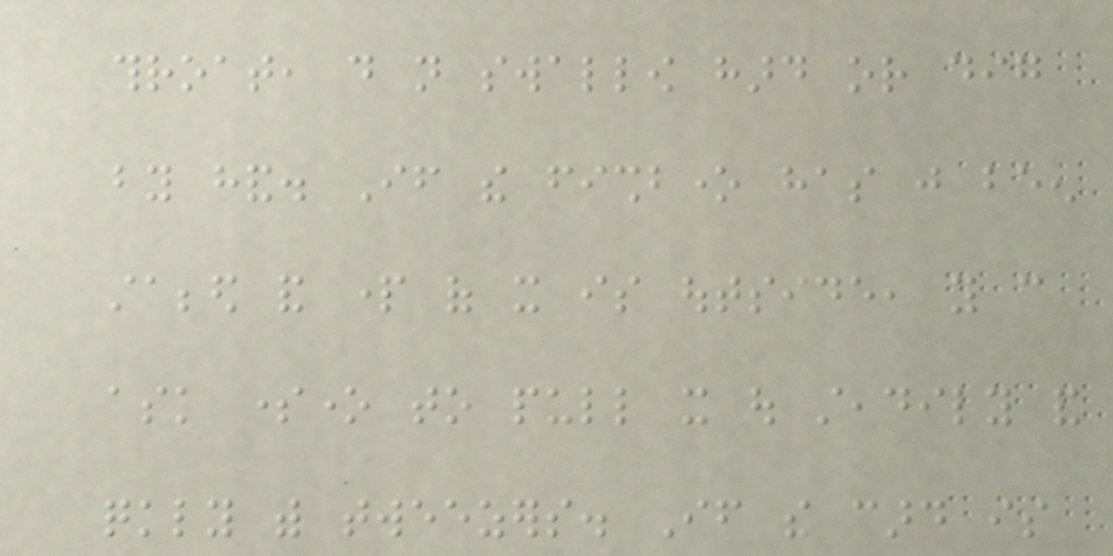throat, do not swallow hard or dig
by hand. If the fishbone has just been
stabbed and part of it is outside, you can
ask someone to pull it out steadily and
quickly with tweezers. If the card is
